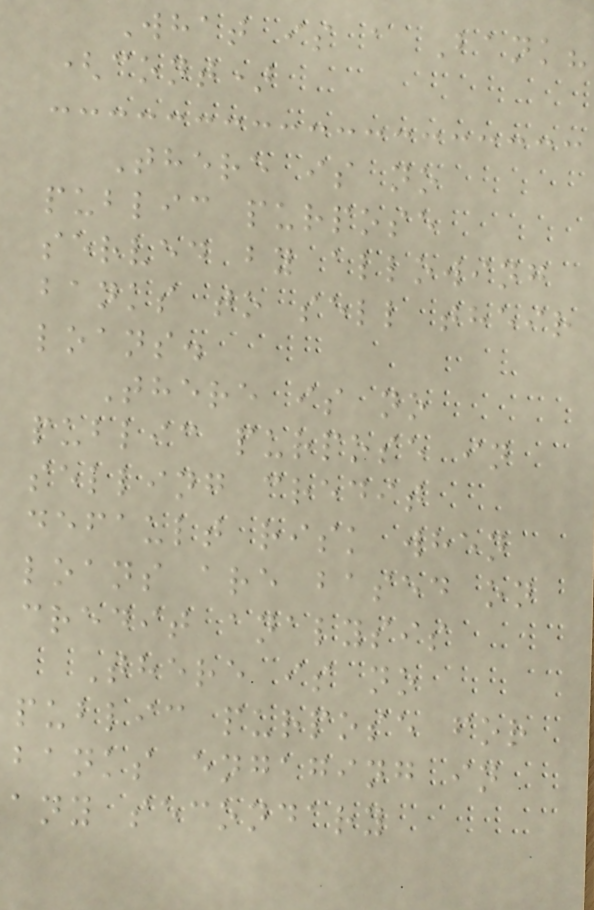What is a Bank?
(cont)
There is no
public purpose
served by allowing
banks to sell their
loans.
There is no
public purpose in
selling credit
default risk when
loans are based on
credit analysis
There is no
public purpose for
banks engaging in
any secondary
